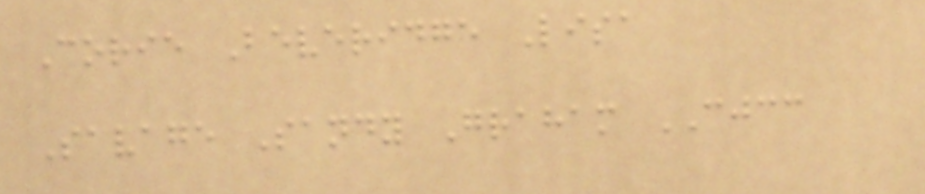Corie Beveridge Lisa
Savage Sandy Graham CJCC
